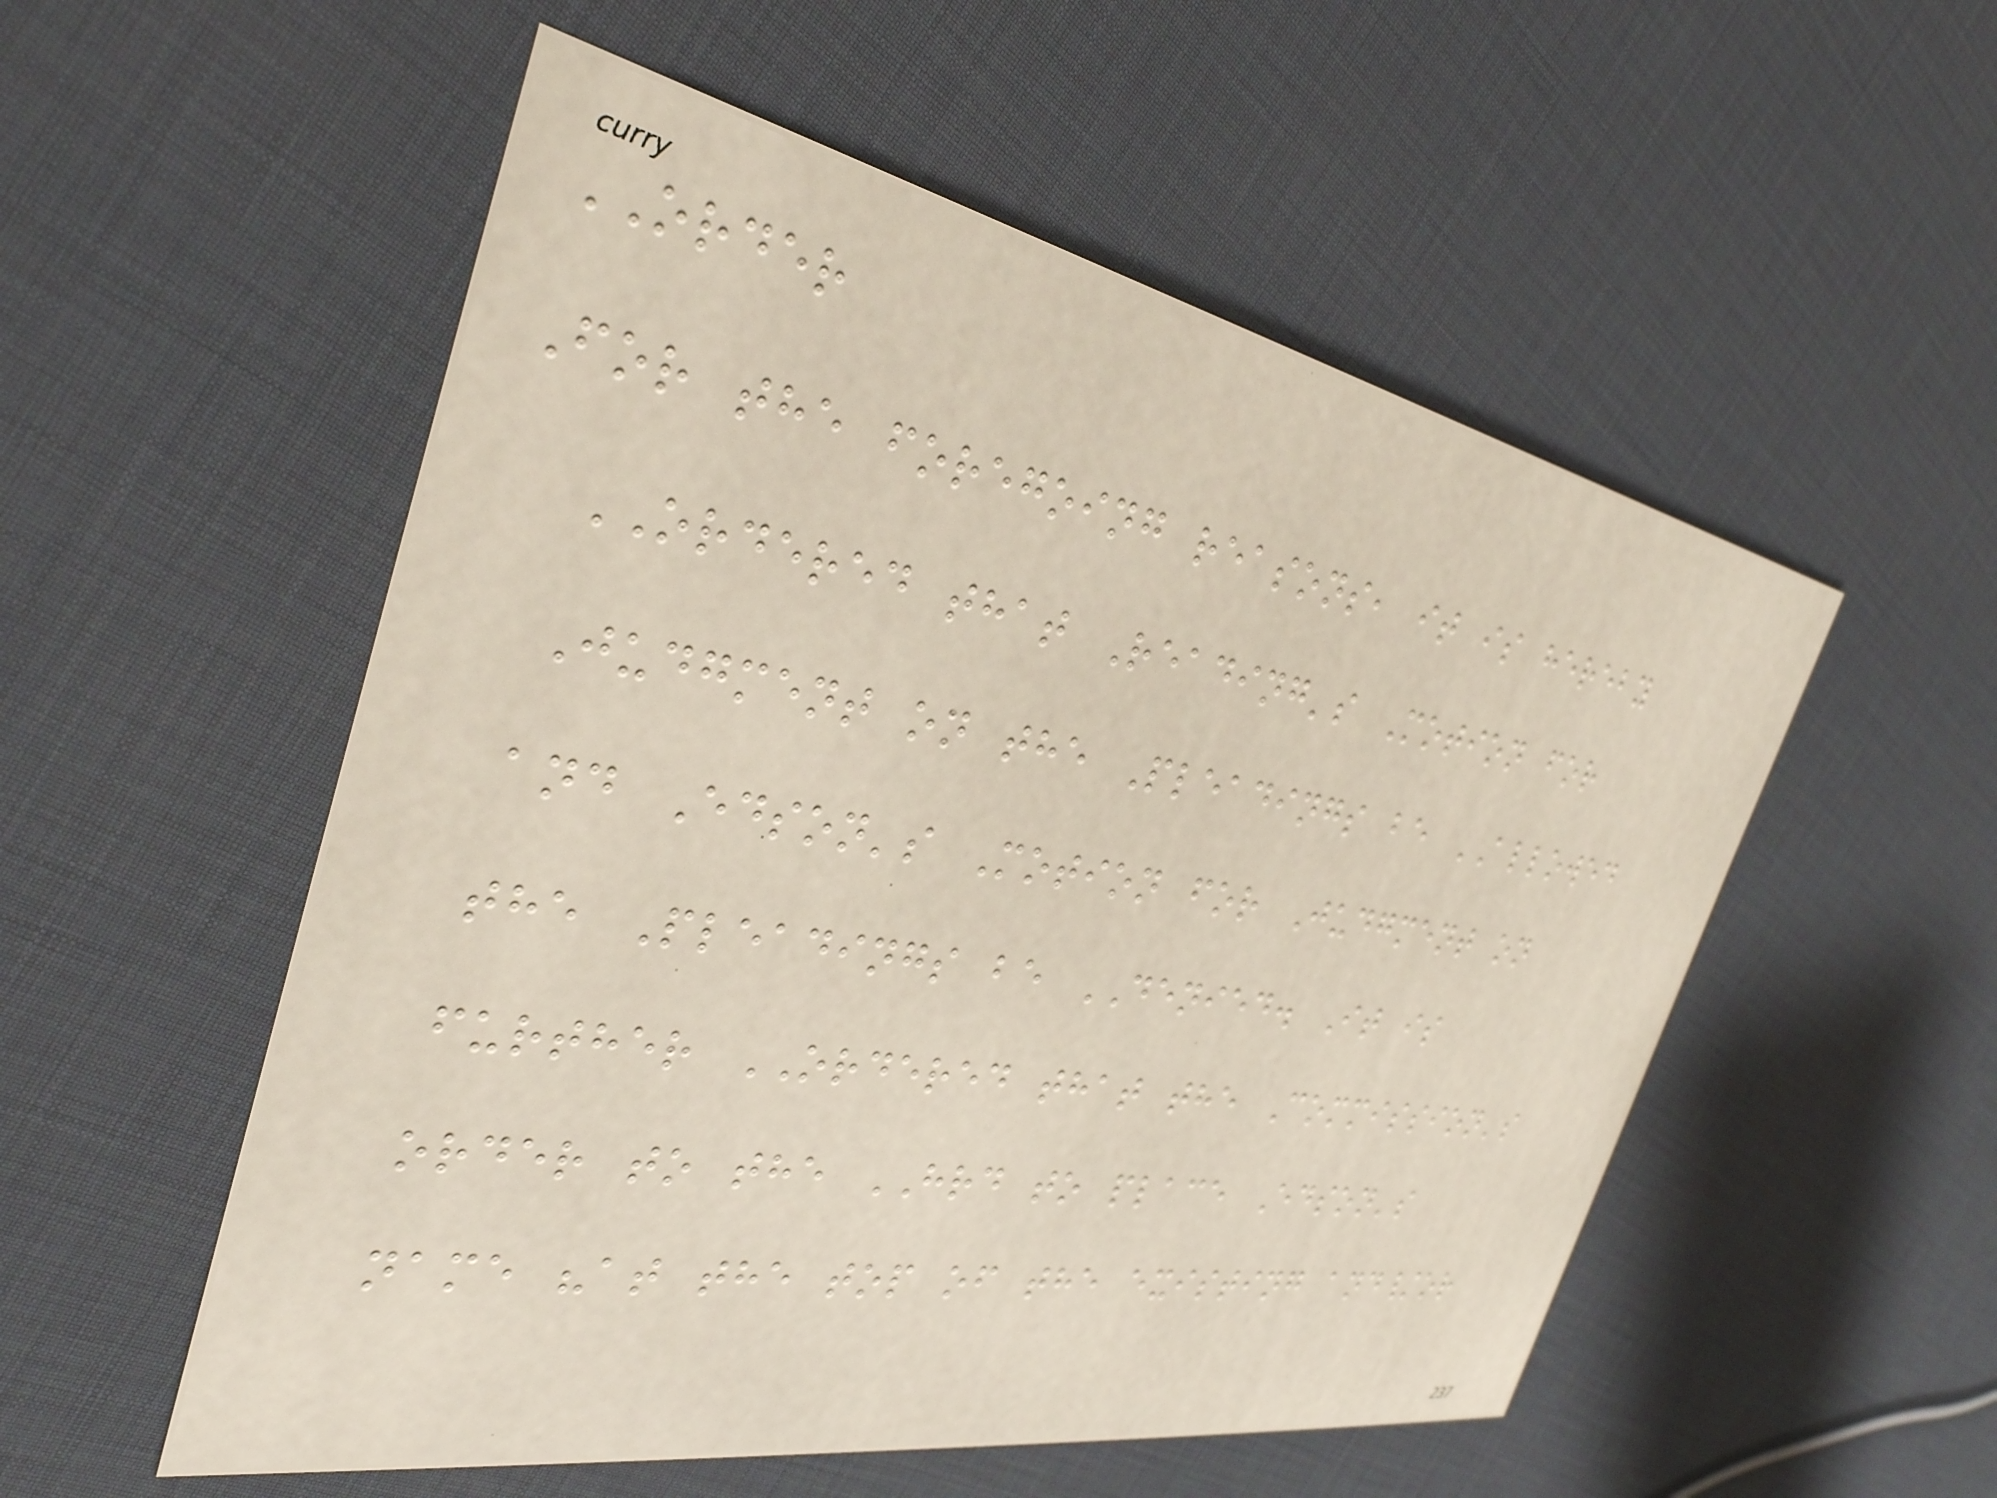ORDER
For the foregoing reasons, it is hereby
ORDERED that Reading's Motion for
Judgment on the Pleadings be ALLOWED
and Edson's Motion for Judgment on
the Pleadings be DENIED. It is
further ORDERED that the Commission's
order to the HRD to place Edson's
name "at the top of the existing and/or
